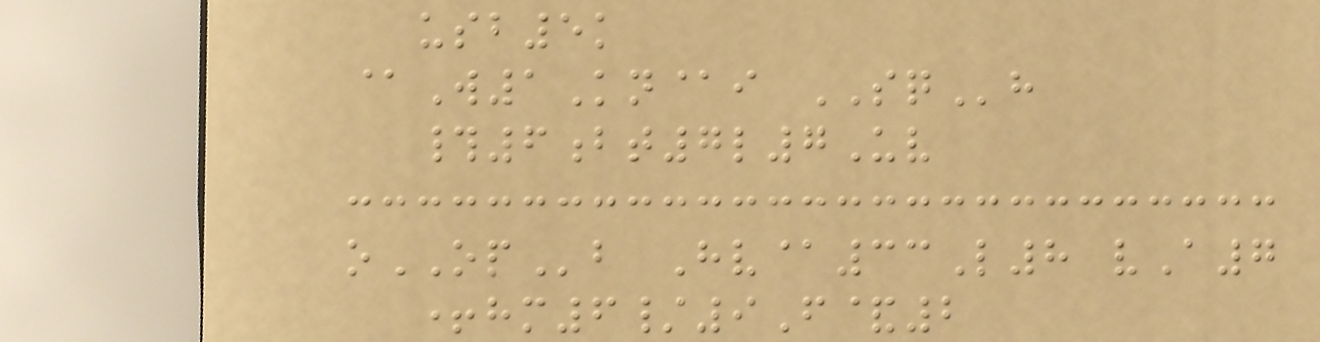usb5k
@W1Kn@i SQh
#6bt7l7Uv
oOPb Hv@33L8 vA7
+hm6/9F&2
